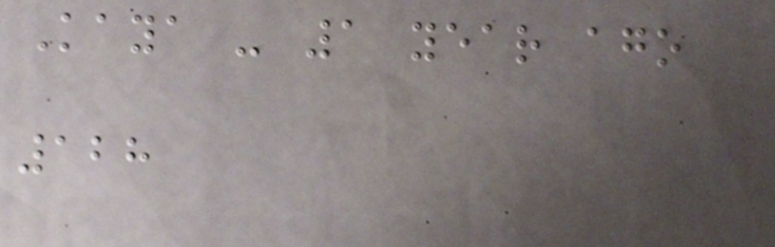Kaya - 1 year ago
128
